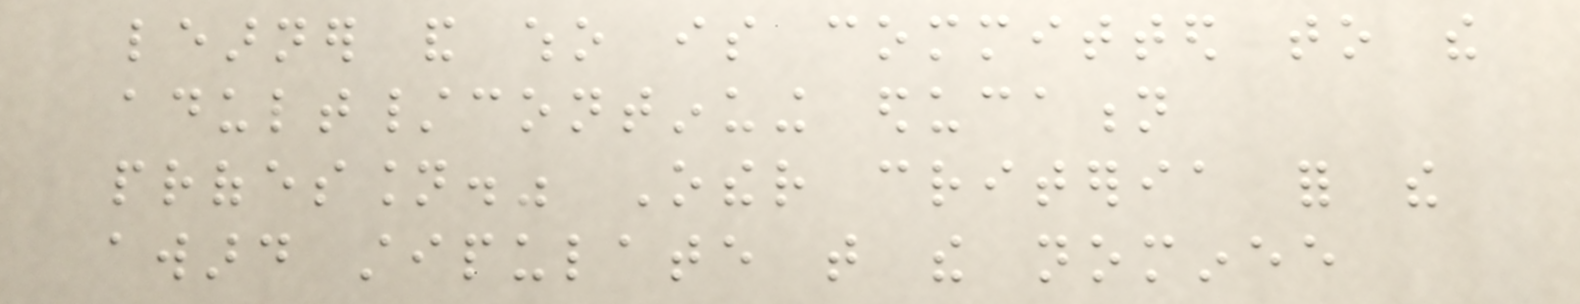learner and who is committed to the
adult/continuing education
profession." Other criteria for the
award stipulate that the nominee
